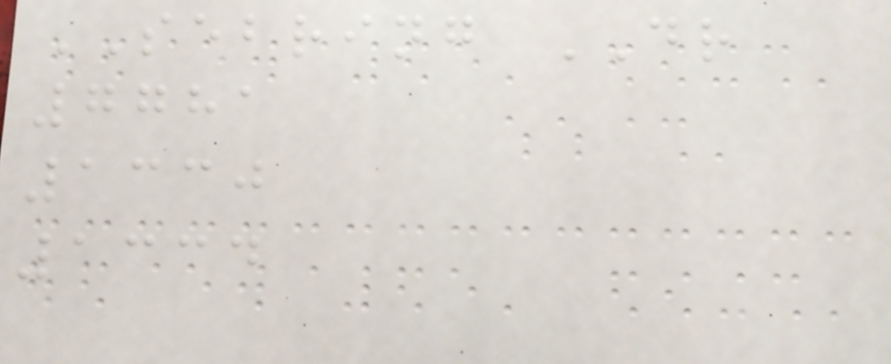SEBRING DR
7781
1330
1334
